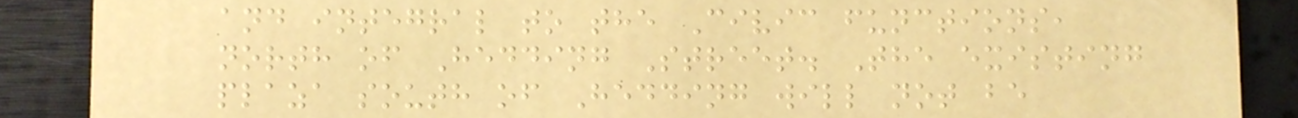and integral to the Civic functions,
north of Hedding Street. The existing
plaza south of Hedding will not be
